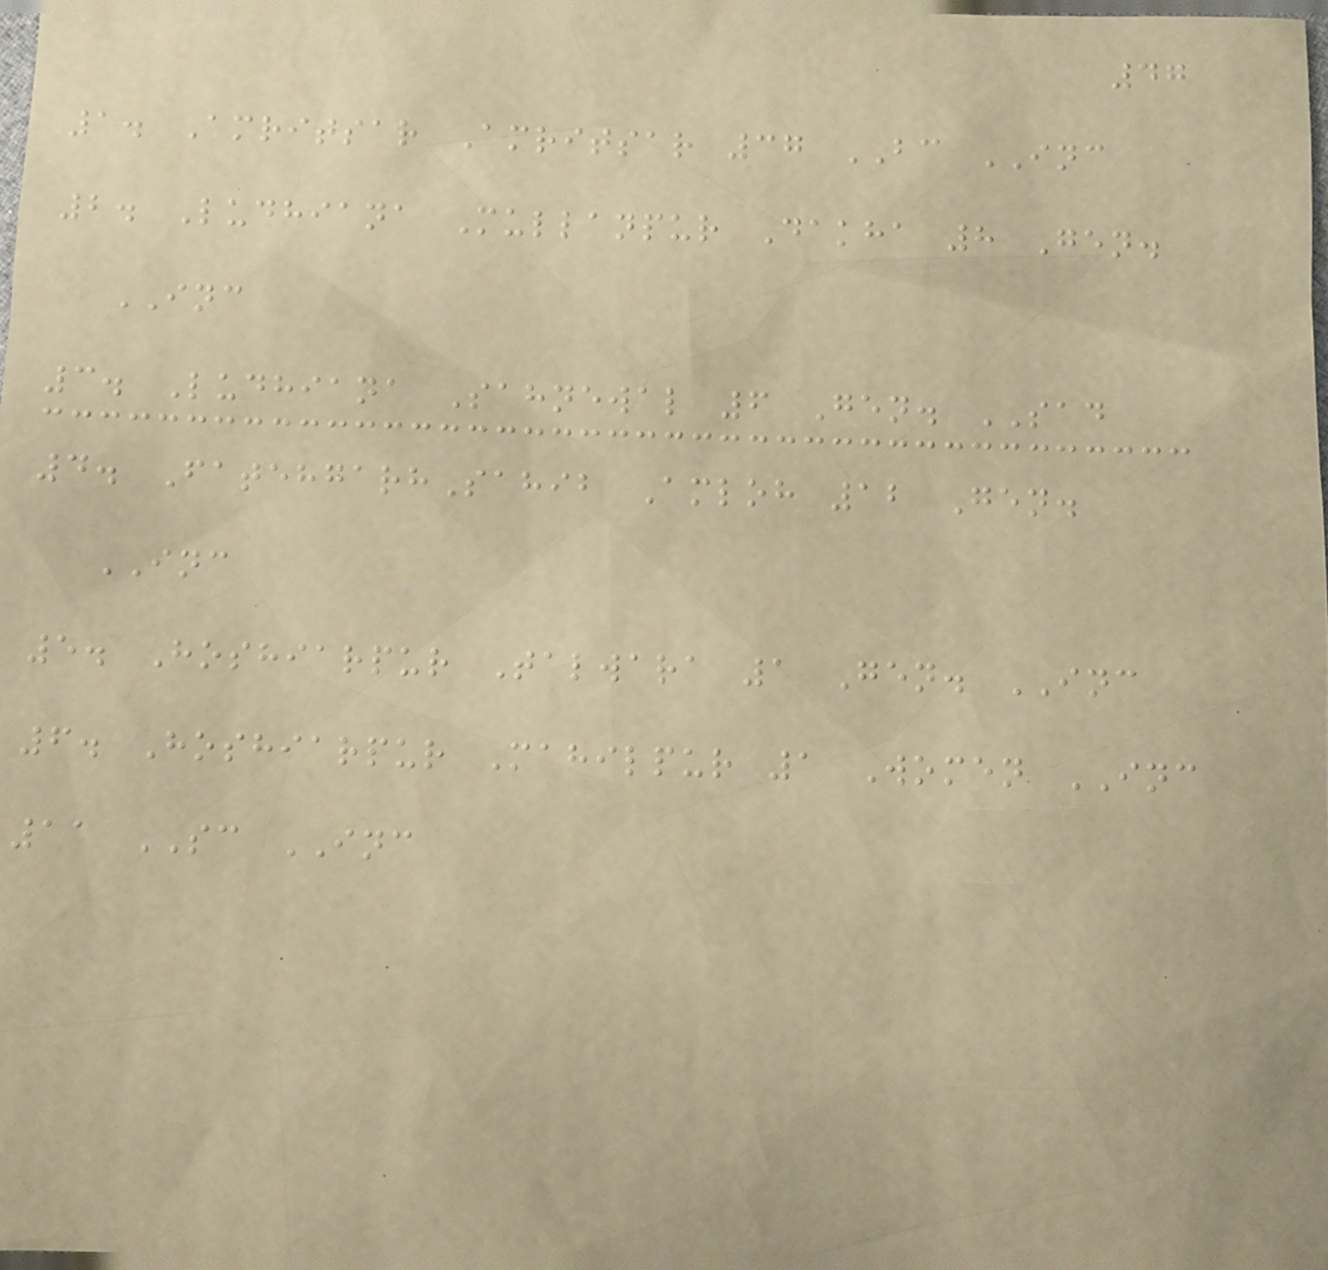47
1. Amritsar Amritsar 37 BC INC
2. Ludhiana Mullanpur Dakha 8 Gen.
INC
3. Ludhiana Sahnewal 6 Gen. SAD
4. FatehgarhSahib Amloh 12 Gen.
INC
5. Hoshiarpur Talwara 1 Gen. INC
6. Hoshiarpur Mahilpur 1 Women INC
11 SC INC
